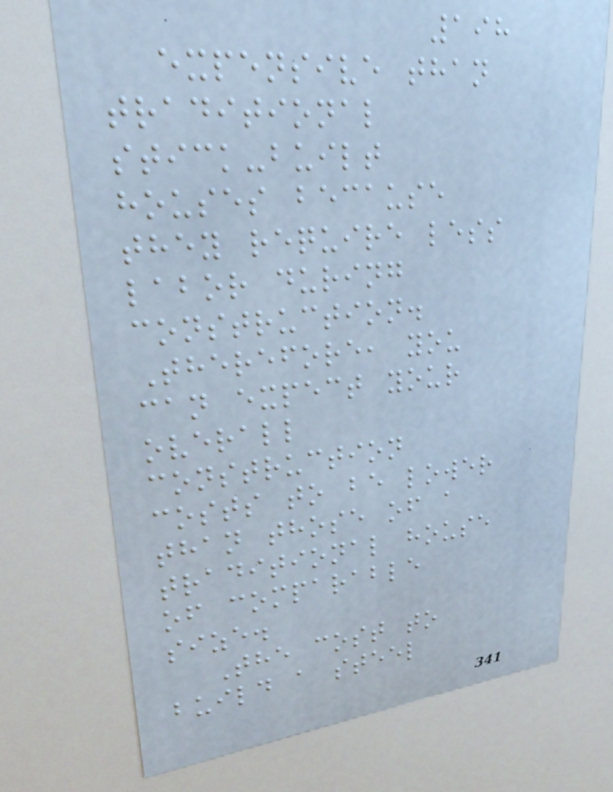198
expensive than
traditional
stick-built
houses because
they require less
labor during
construction.
Therefore, you
can expect your
overall
construction
costs to be lower
than those of a
traditional house
of comparable
size.
The cost to
build a steel
